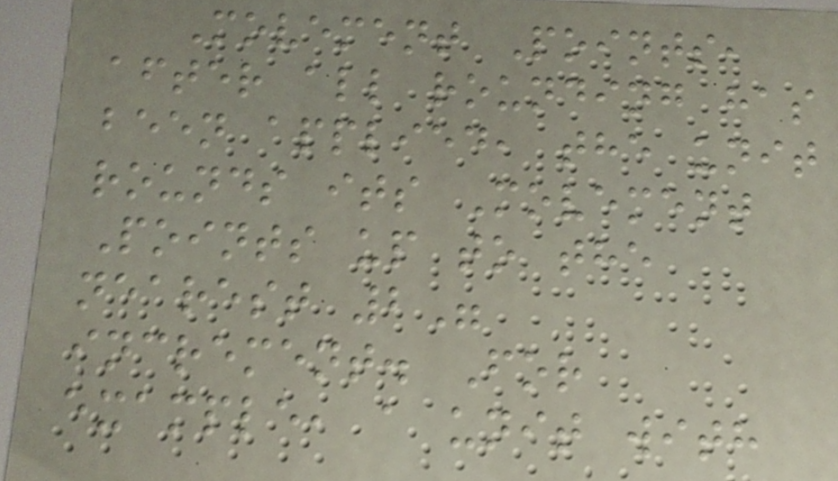Movement Points,
after all rounding has
been applied, the unit
rounds its Movement
Points up to the
nearest 2"
increment. For
example, a unit with
